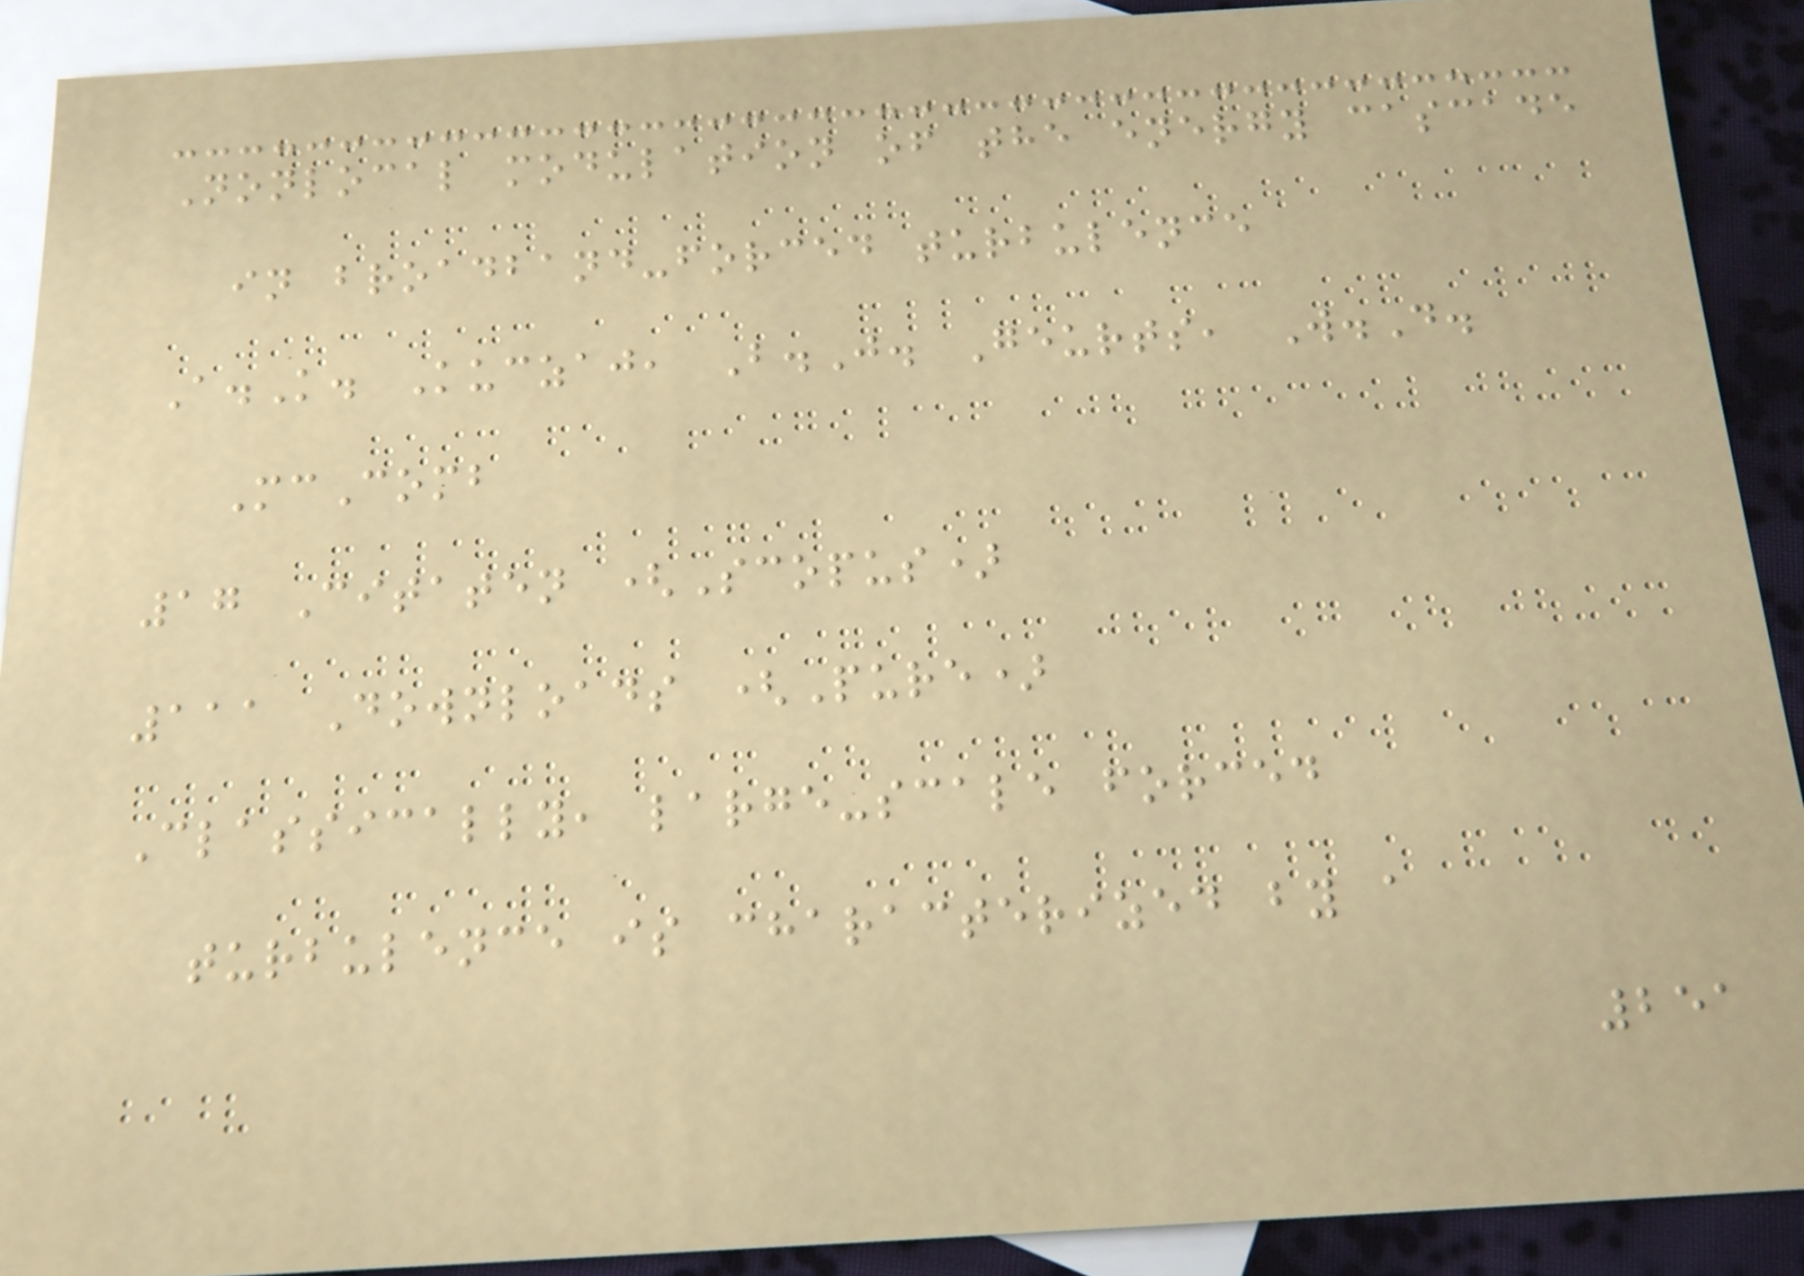Nonlocal modulation of the energy cascade
in broadband-forced turbulence
A.K. Kuczaj, B.J. Geurts, W.D.
McComb
17 Citaten (Scopus)
111 Downloads (Pure)
Classically, large-scale forced
turbulence is characterized by a
251
